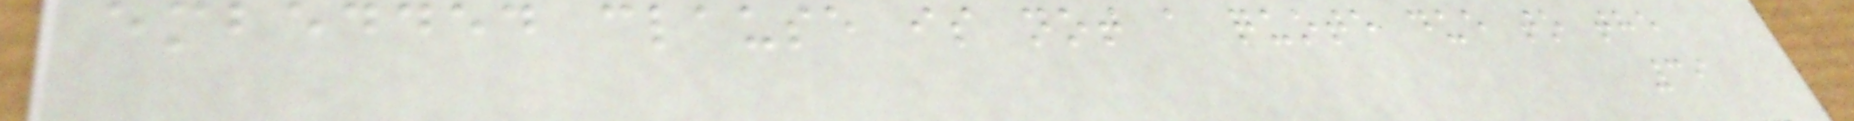embedded clause is not a quote due to the
39
